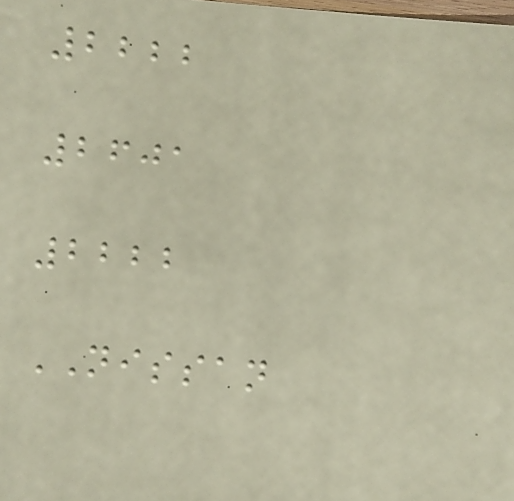2222
2601
2222
NISSAN
